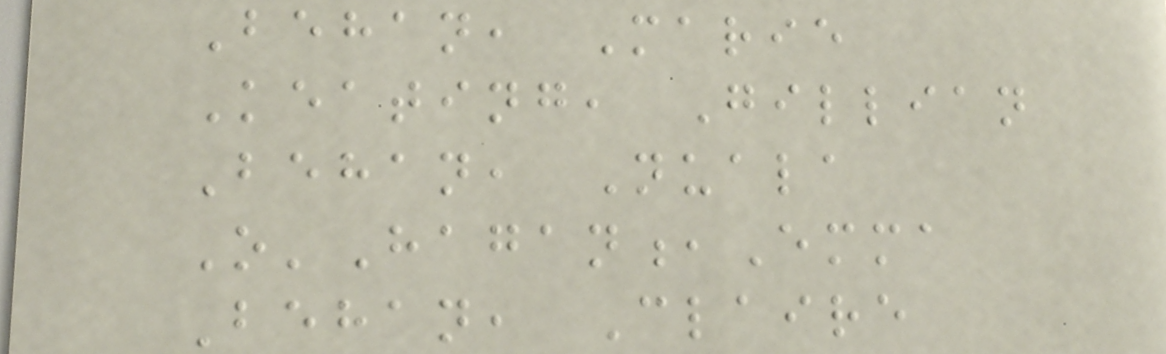Behan, Marie
Keating, Gillian
Behan, Nuala
O'Hagan,Emma
Behan, Claire
